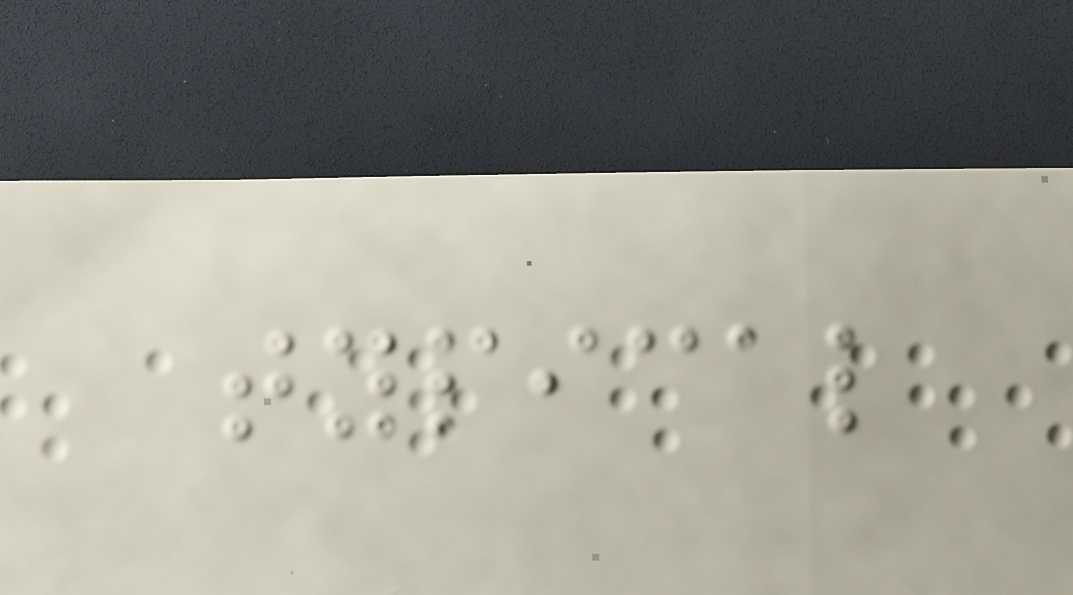typical
